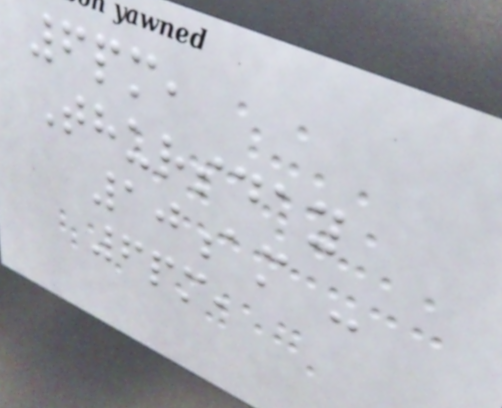6pm,
Thursday
10am -
6pm,
